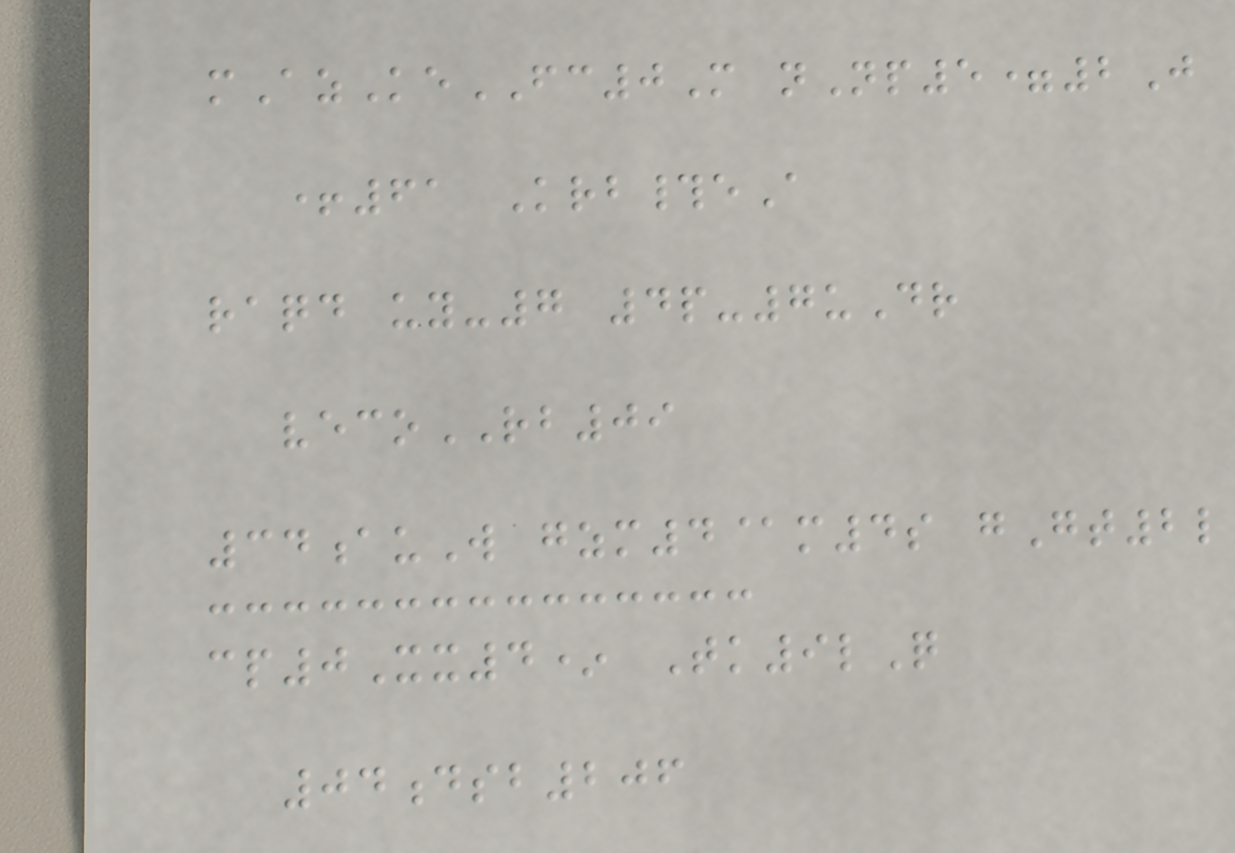mAzKeFC0M nNp5=2J
+61 Krb#eA
raqd uy-7 4p-7uDr
vecoRB09
34auW gzm4@m4s gGt2l
cp0Xx4* Tk9lQ
04dsb206
